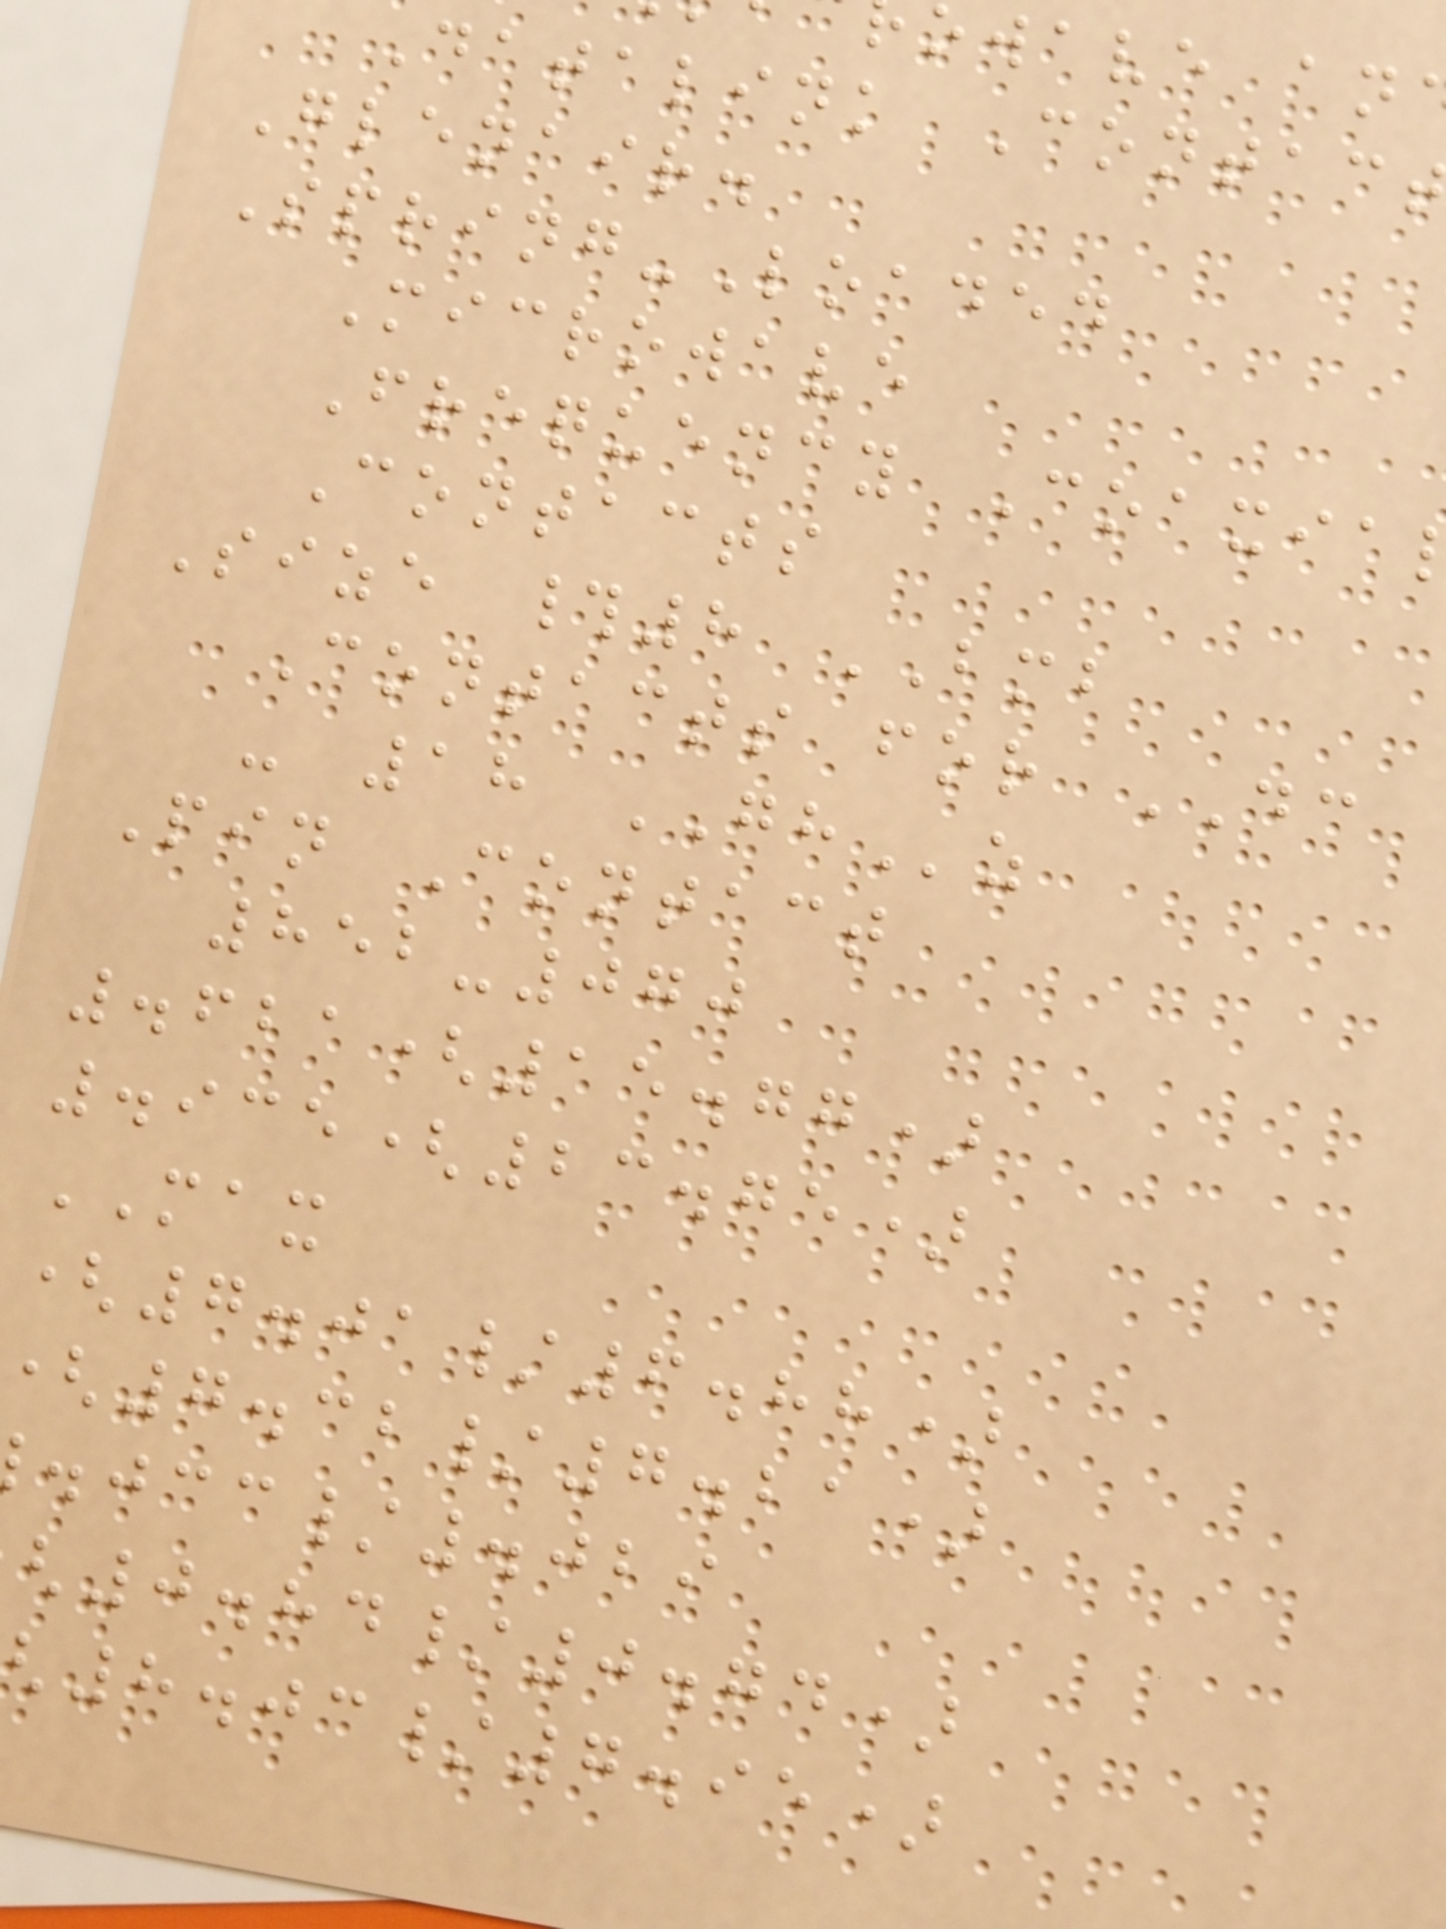owave an
Datalink Contac
Glenair.
Spring-Loaded
Microwave
Frequency Coaxia
Contacts
Size #8 BMB
Contacts for DC
- 18 GHz
Pin Contact
852-070
.621(15.77)
.935(23.75)
MAX
(7.01/6.88)
7.32/7.21)
/.029
0.84/0.74)
8.03/7.95)
